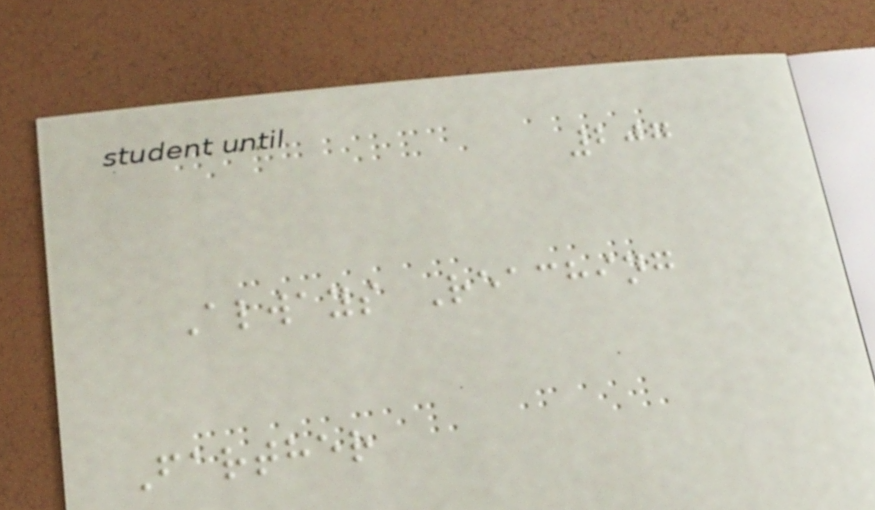207
Always Reaching
Farther
